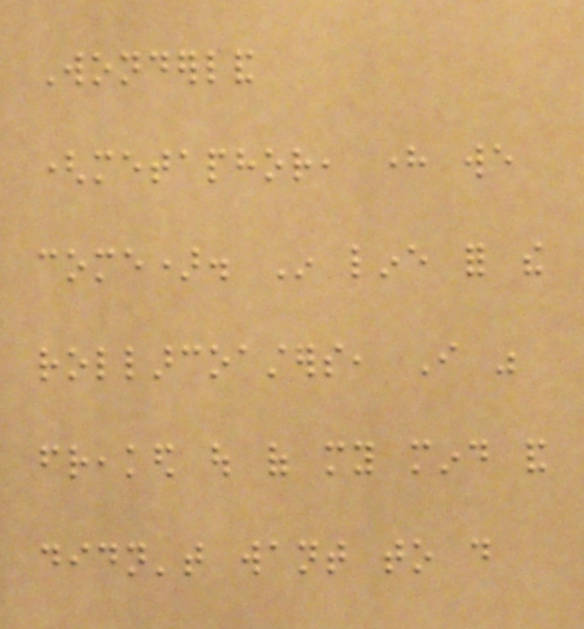Wonderland
(metaphor, here we
come). In line for the
rollarcoasters, I was
freaked out of my mind and
didn't want to do
